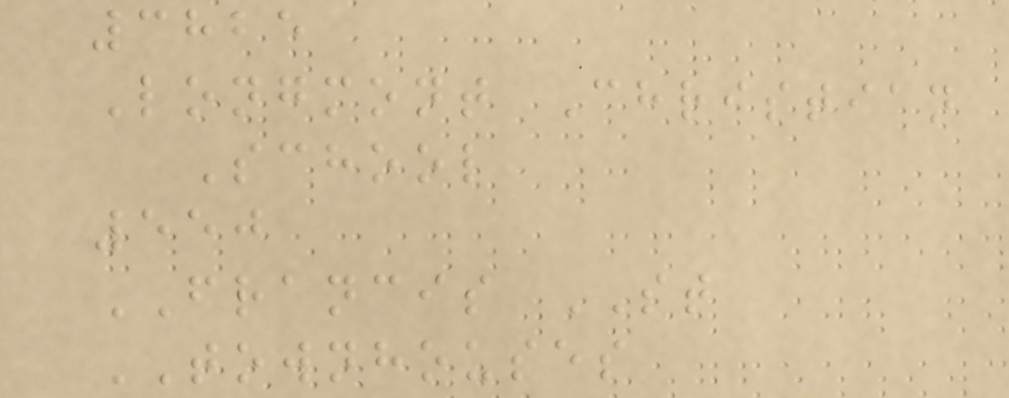3825
Longmont Christian
School
550
FRANCIS ST
TOWNHOUSES
